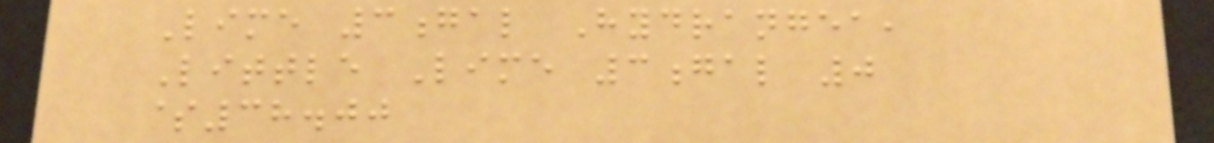Lime 3gal Hydrangea,
Little Lime 3gal 0
$38.00
